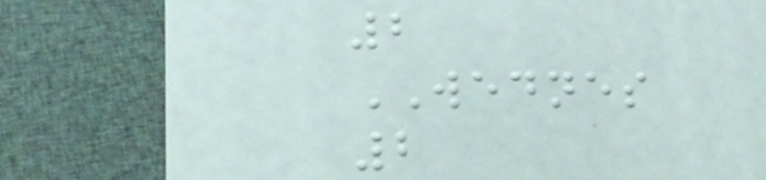2
WEDNES
2
